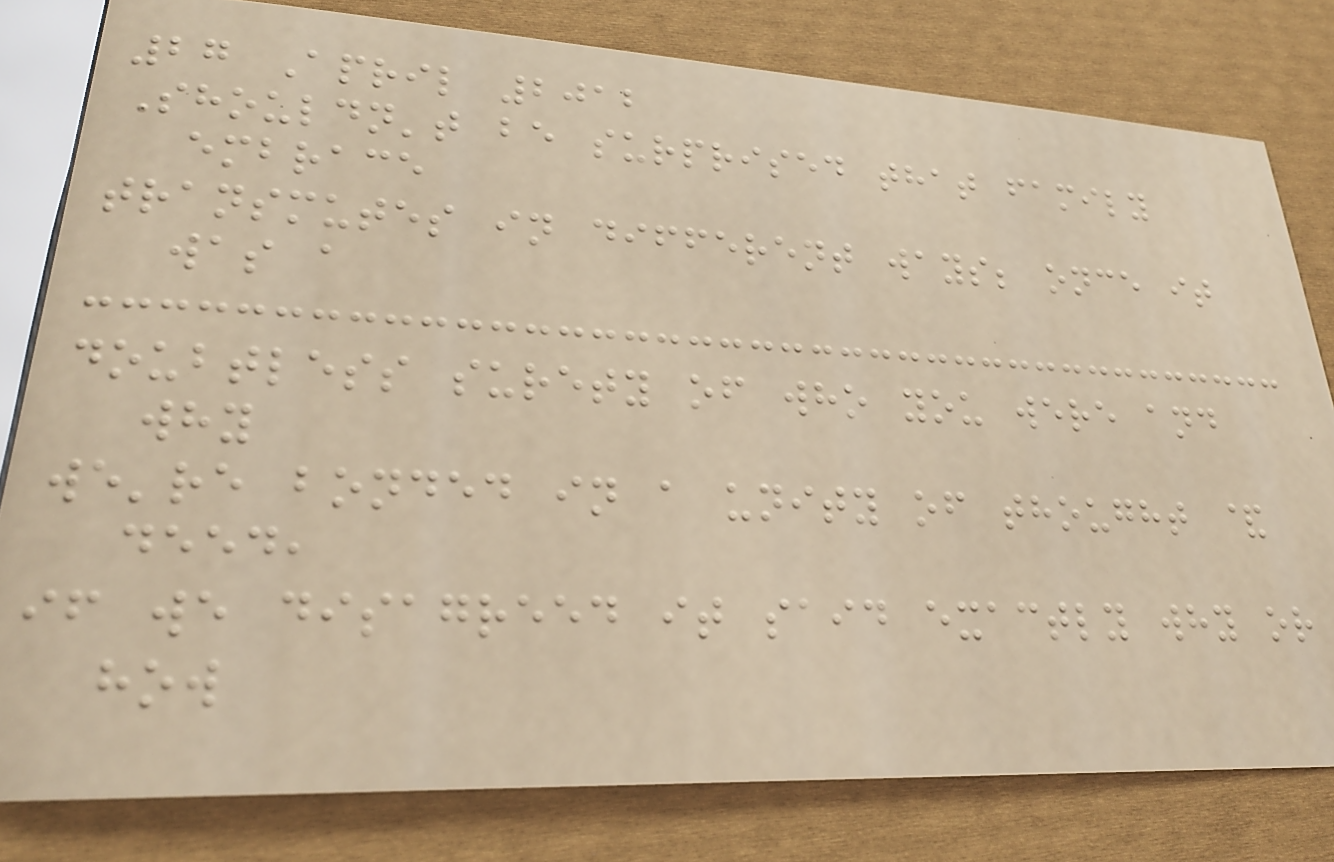27 April 2012
Shouldn't be surprised that family
embrace
transmutes in different ways; once it
was a
doubtless surety of who you were and
why
we're bonded in a unity of thought &
deed,
if we disagreed it said exactly why or
how
